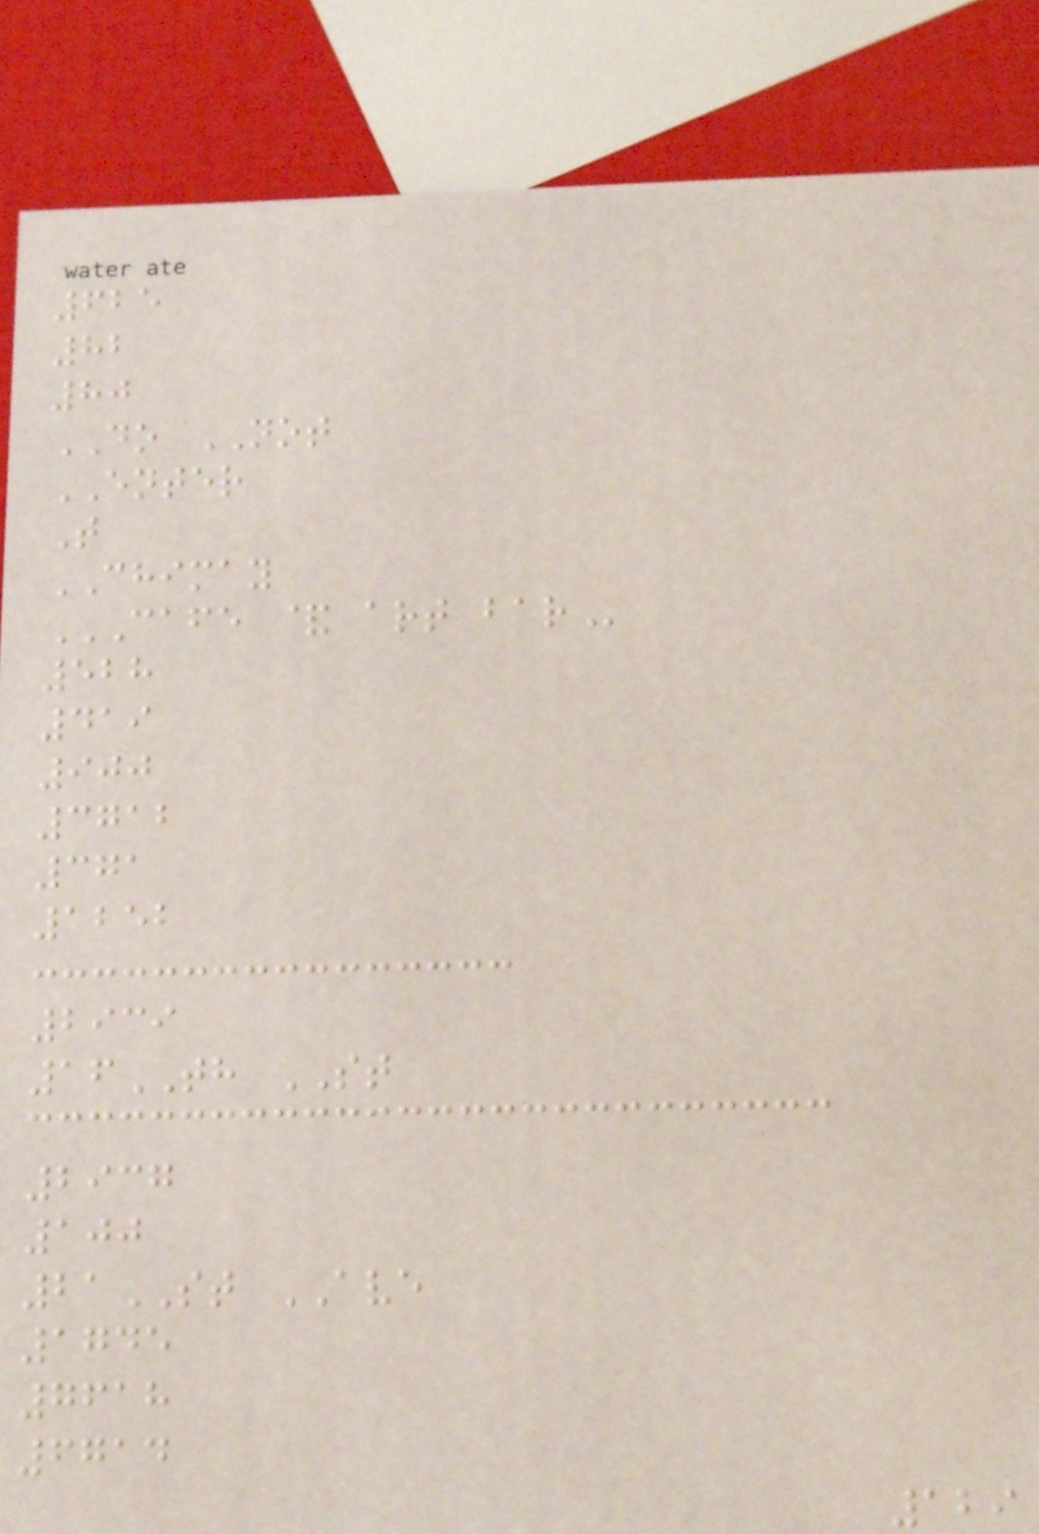625
82
80
DO NOT
ENTER
T
CHIMAY
CAFE & ART BAR
528
419
900
3712
371
1252
2939
16TH ST
2937
100
21ST AVE
1745
7618
6714
129
